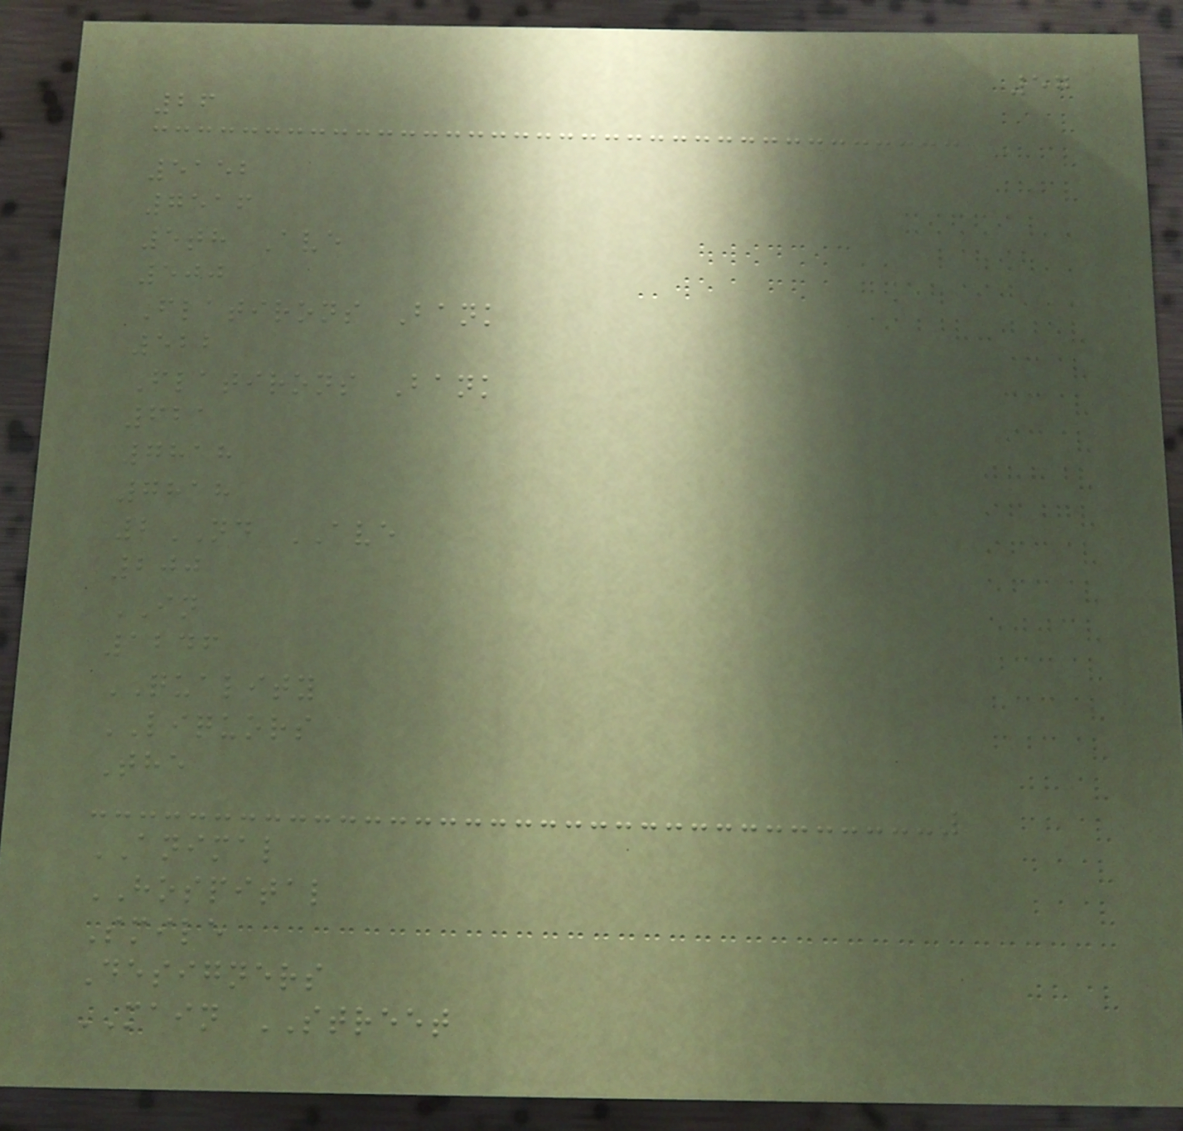57
26
5152
7516
5th Ave
500
Flatirons Bank
522
Flatirons Bank
621
7818
7818
2ND AVE
200
IN
1246
QUALITY
LIQUORS
The
ANIMAL
HOSPITAL
Smile
Designers
MAIN STREET
